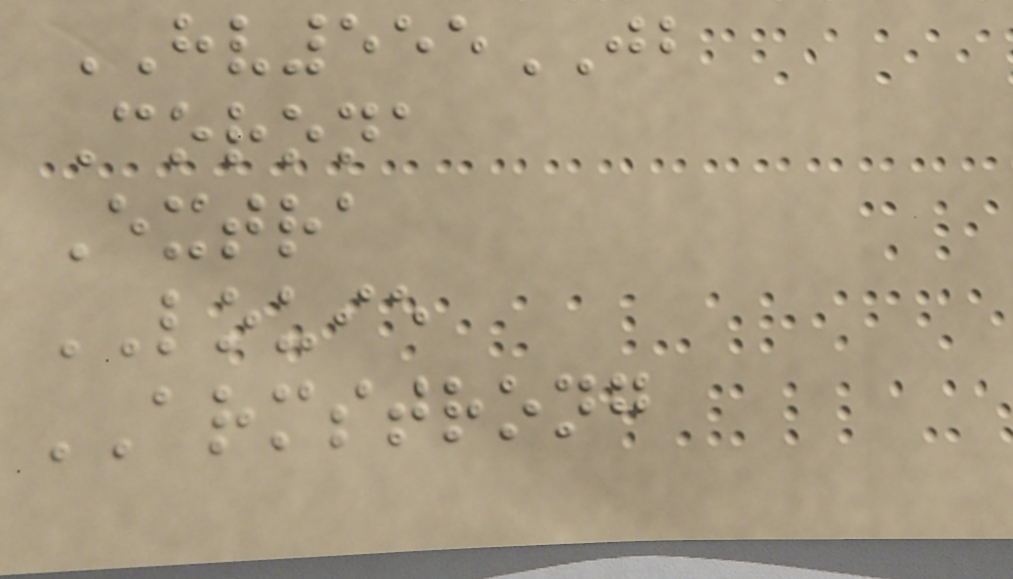HV555JB
Corona
Extra
LOUIE
ARMSTRONG
